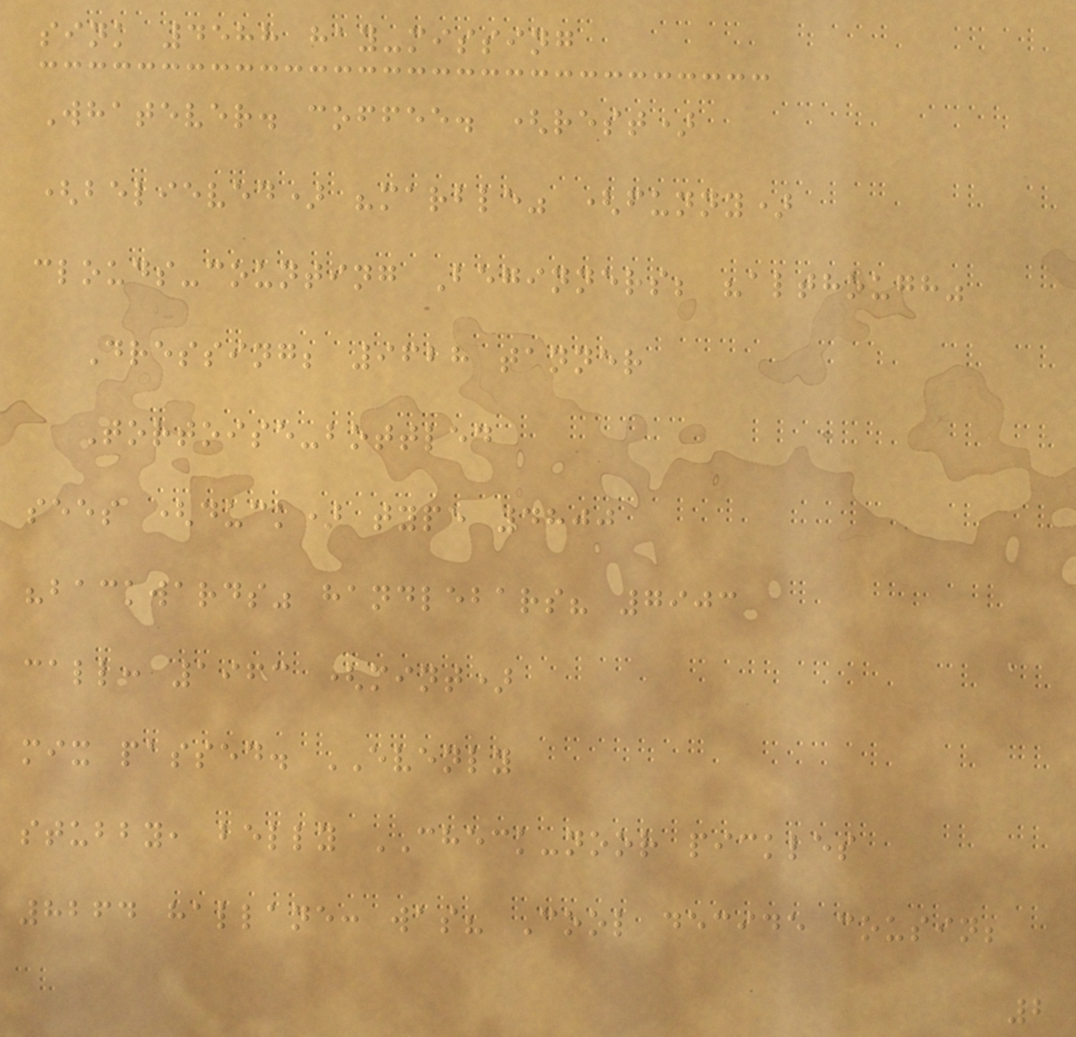sink 4588 hay-missing
Whatever. coffee. (rest)
(believed) "marble" (funny)
clouds-counting Beginners; "although"
Dressing; 9628 tanner
Tortoise-bottled
sees (duck) type 4800
"backwards" handlebars? 7903
call: 1963 (mint)
mix passed. EVENLY
stubby, belly CHECK-noor pickles
8264 hallane: was? Cool decide cousin;
2
